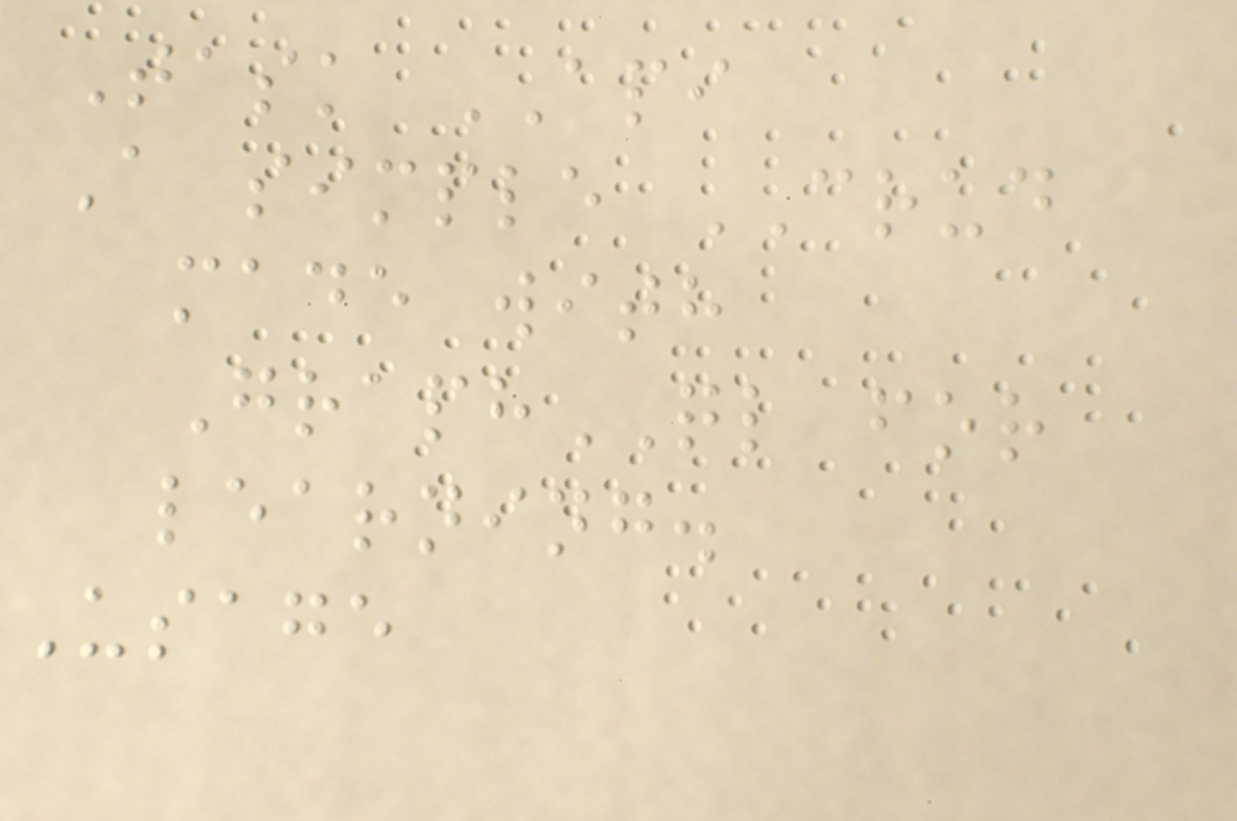Task API
A simple CRUD
made with
GraphQL for
learning.
Usage
